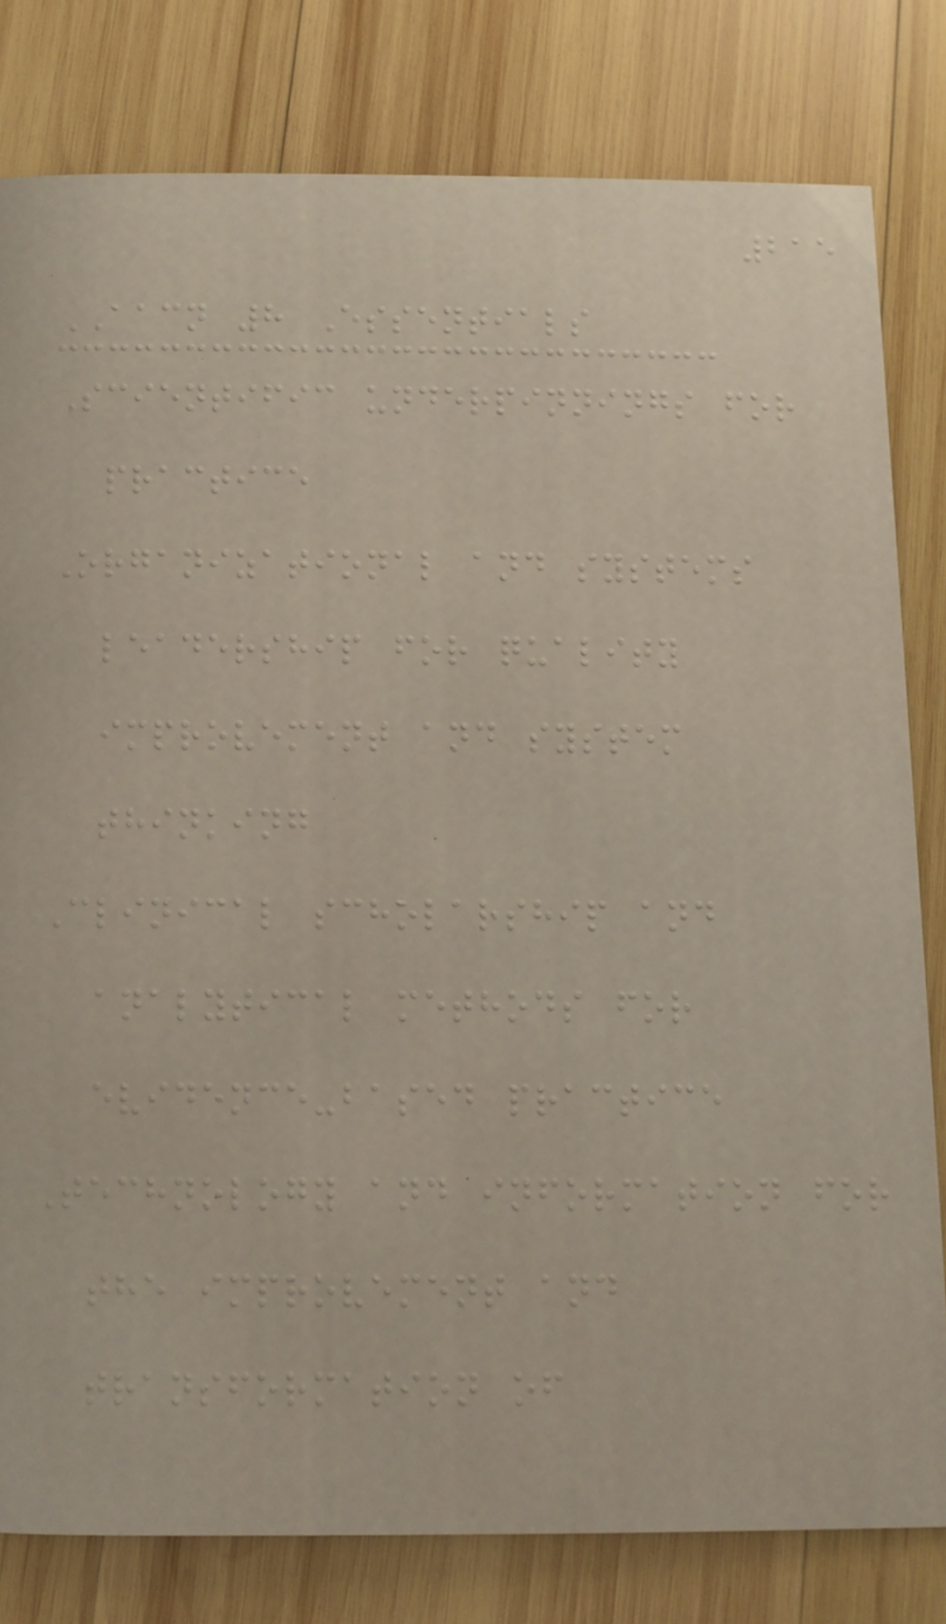215
AACN 8 Essentials
Scientific underpinnings for
practice
Organizational and systems
leadership for quality
improvement and system
thinking
Clinical scholarship and
analytical methods for
evidence-based practice
Technology and information for
the improvement and
transformation of
